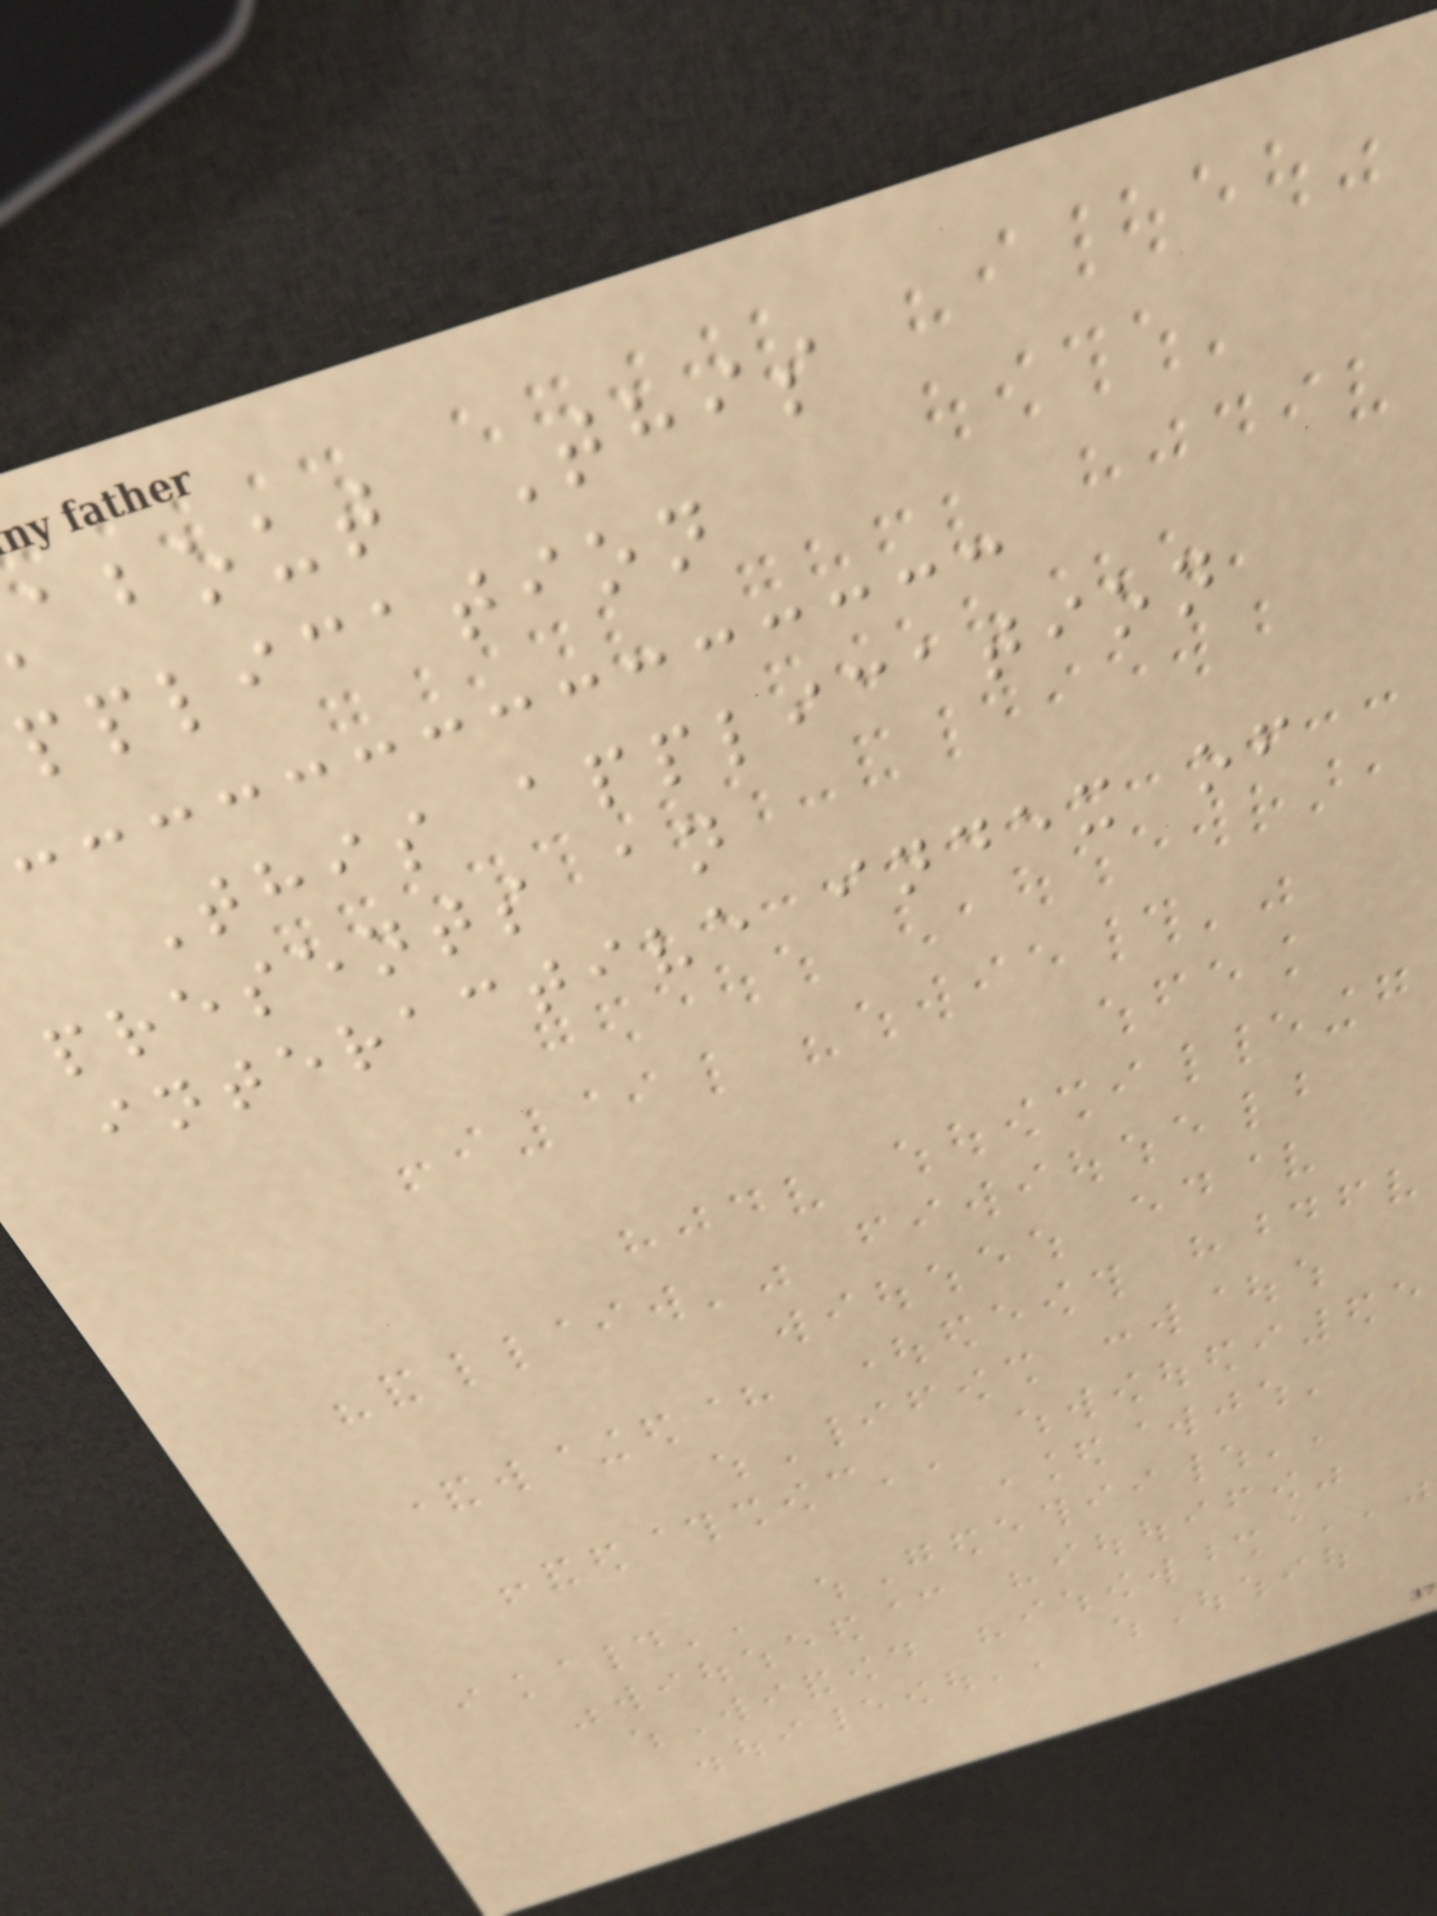about This
pplication
This application
presents an
interactive index of
